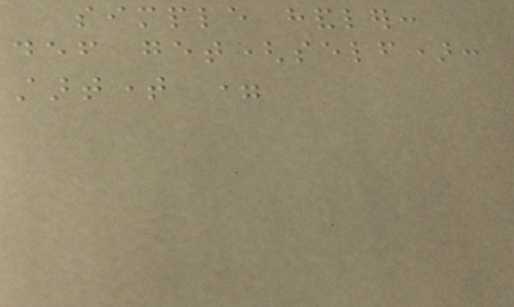simple handler:
def get(self):
starttime =
